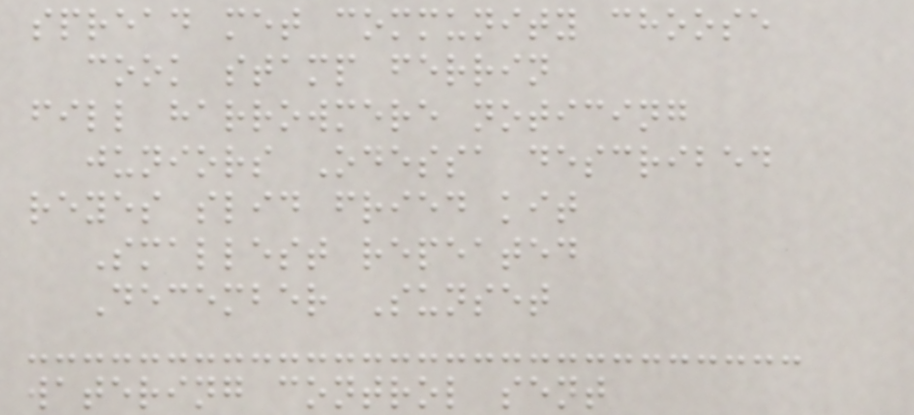spread met community choose
cook stamp ferrin
fill harrowmere noticing
juniors Odessa described
reyes slid fried kit
Smallest repeated
December Sunset
watering control sent
